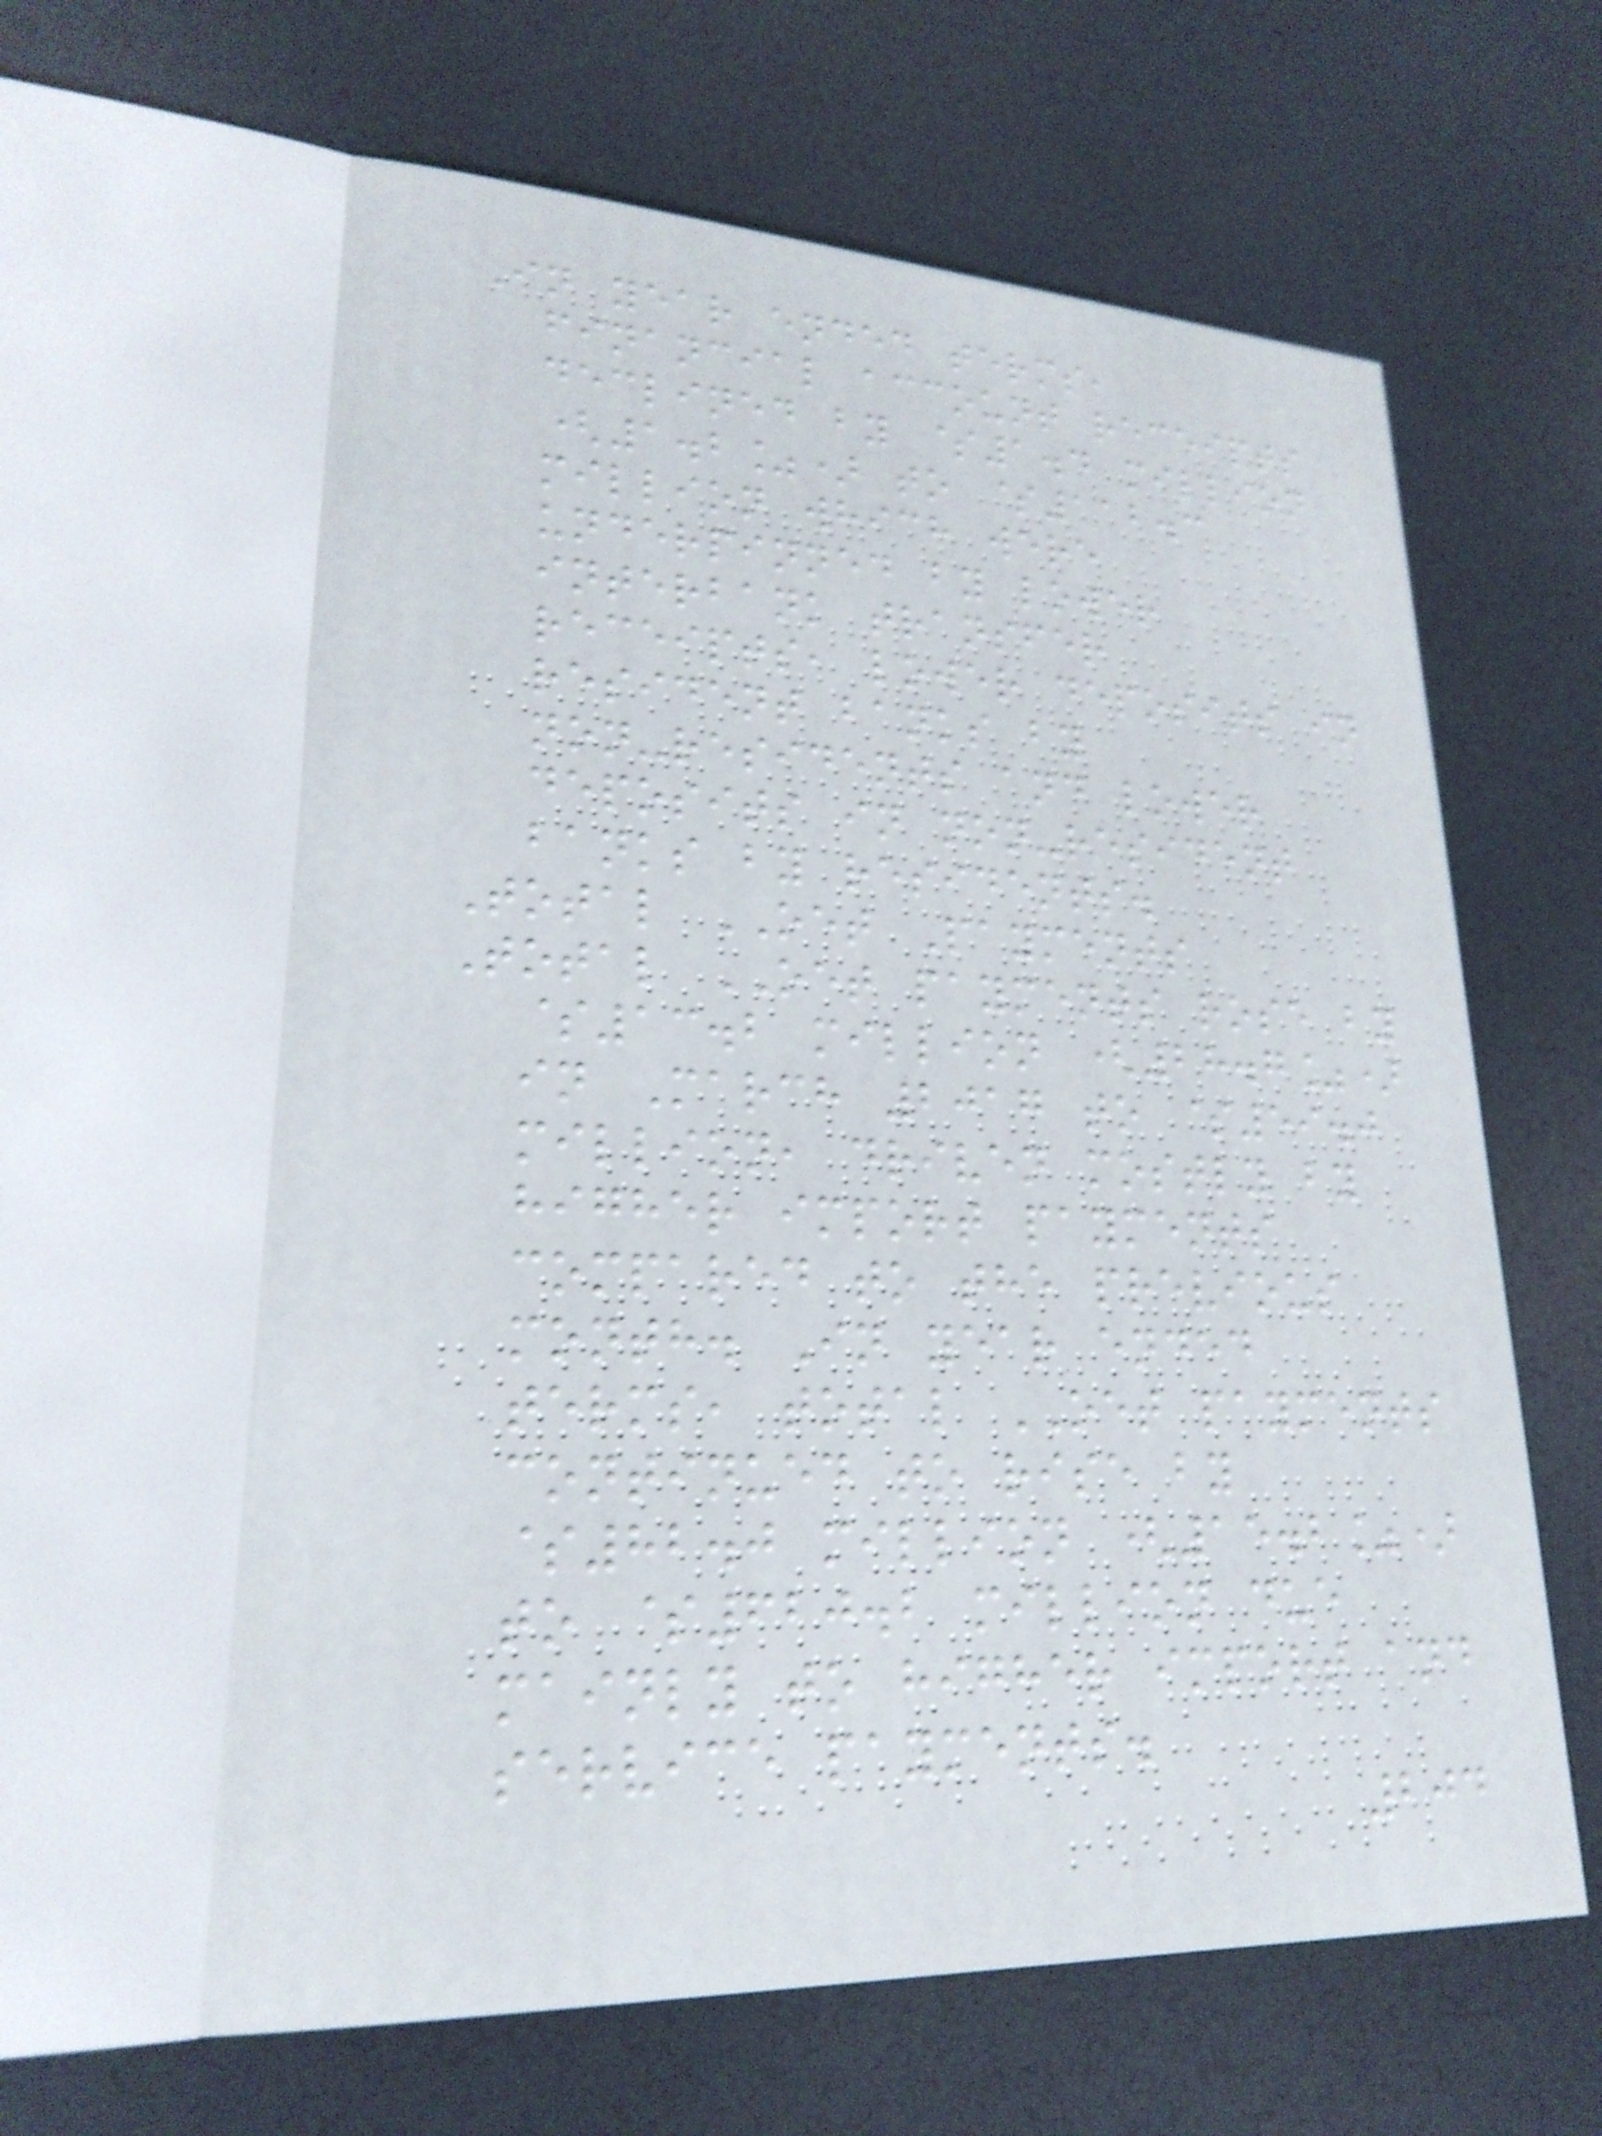In year ended terms,
financial account receipts
declined by $1.4 million
(1.2%) to $112.3
million which were
underpinned by lower
interbank transfer
receipts, lower deposits in
resident banks by
non-residents and lower
deposits in non-resident
banks by residents.
Total OET Payments
Total OET payments rose by
$13.2 million (28.7%)
in March 2017 to $59.0
million, driven mostly by
higher import payments
compared to the previous
month. In year ended
terms, total OET payments
continued to rise by
$82.0 million (15.2%)
to $620.2 million due
mainly to higher import and
service payments.
204
